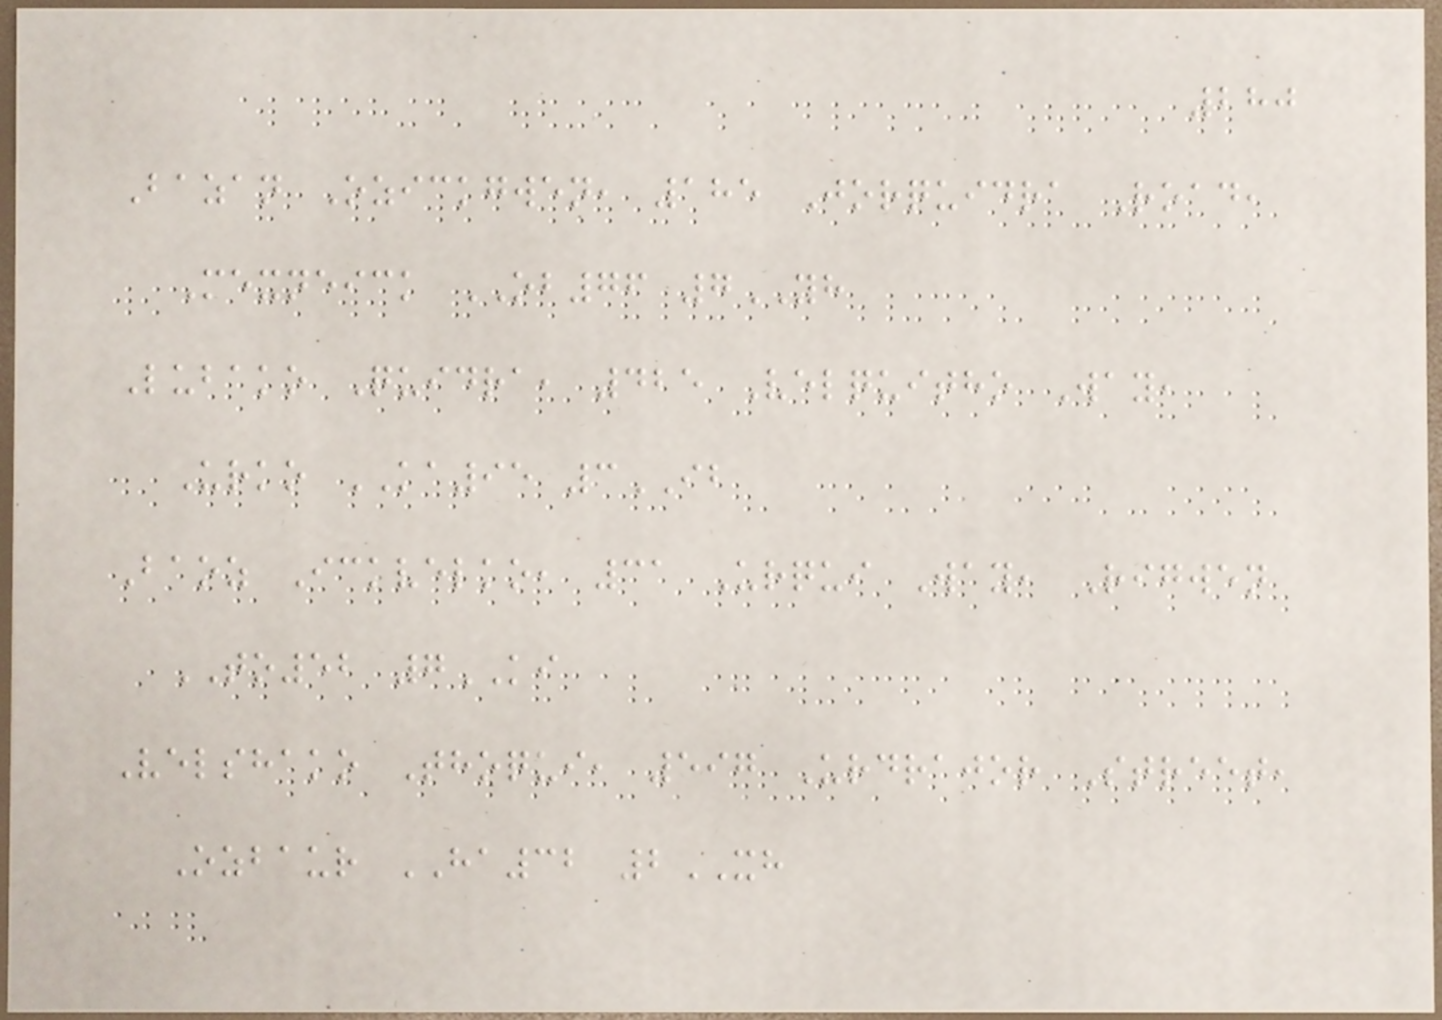280
Bazan Ozickgwen, 185 Jorquidra Road,
Mexneick OB76 7YH
Lubako Quidra, 425 Velquitho Way,
Urko KA95 3IB
Baoz Ickvelko, 31 Urqui Way, Rigwen
TO52 7KI
Velshako Thoqui, 597 Urdrajor Street,
Ozbaur HA32 2XH
